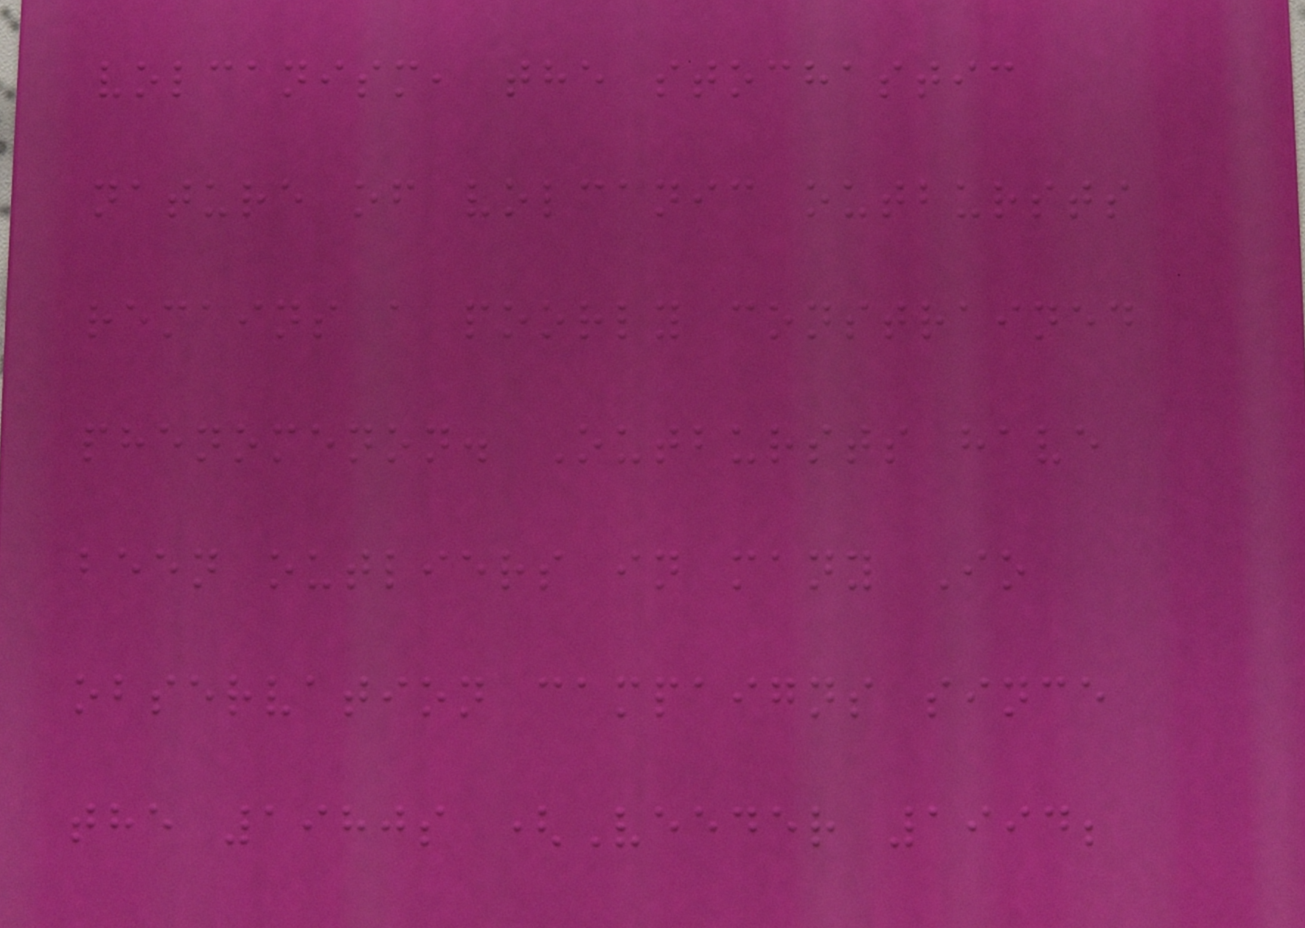volcanism, the stochastic
nature of volcanic outbursts
remains a poorly constrained
phenomenon. Outbursts have
been outliers in many Io
observation campaigns since
the 1980s (Veeder 1994;
